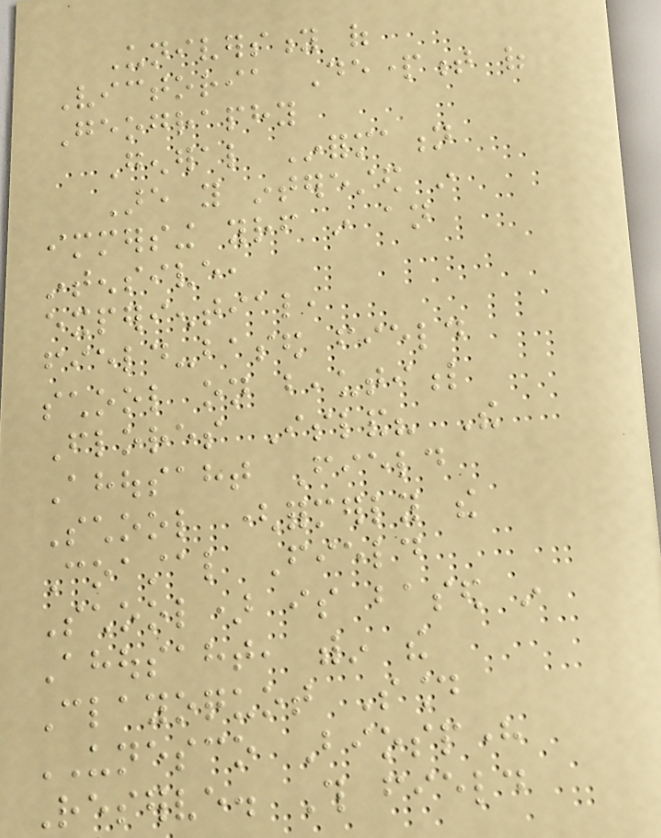University of
Victoria Department of
Geography
General Information
Are you interested in
immersing yourself in an
intensive,
experiential,
field-based field
school on beautiful
Flores Island? The
Ahousaht Field
School (formerly the
Coastal Field
School) is based in
Ahousaht, within the
Clayoquot Sound
UNESCO Biosphere
Reserve. This field
